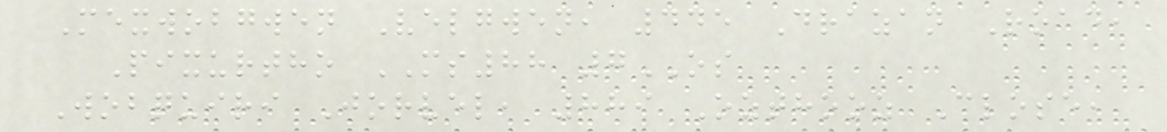Mexwobgwen Velgwen, 445 Drazan Road,
Pixurtho MS88 7OS
Wobquiri Jorvel, 889 Ozthooz Close,
